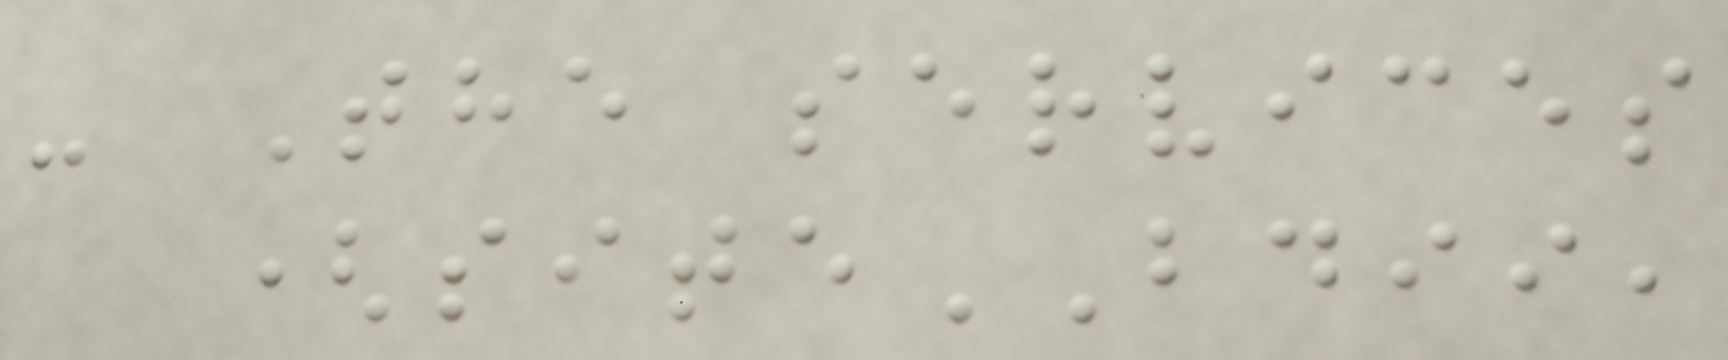- The services
(siteBDII,
